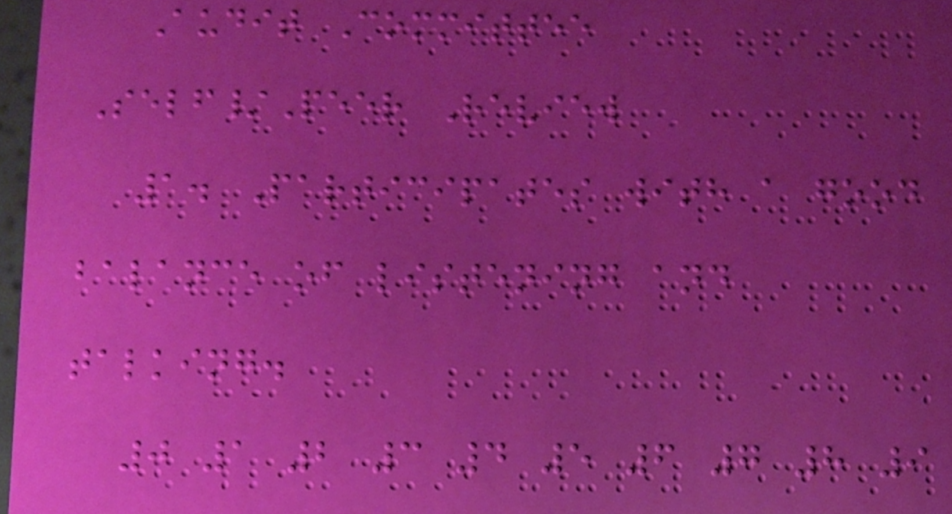Audit Committee
Self/Peer Review
1. Participates with a good
balance of listening and
talking.
0 1 2 3 4 5 6 7 8 9
